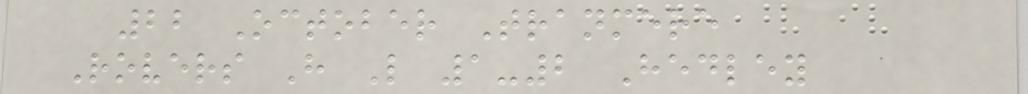22 October Tranmere
Rovers H L 1-2 Hedley
